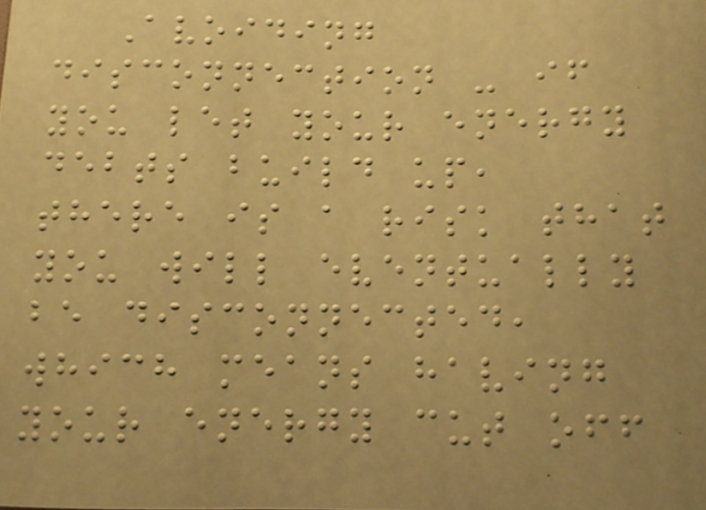Avoiding
disconnection - if
you let your energy
debts build up,
there is a risk that
you will eventually
be disconnected,
which means having
your energy cut off
